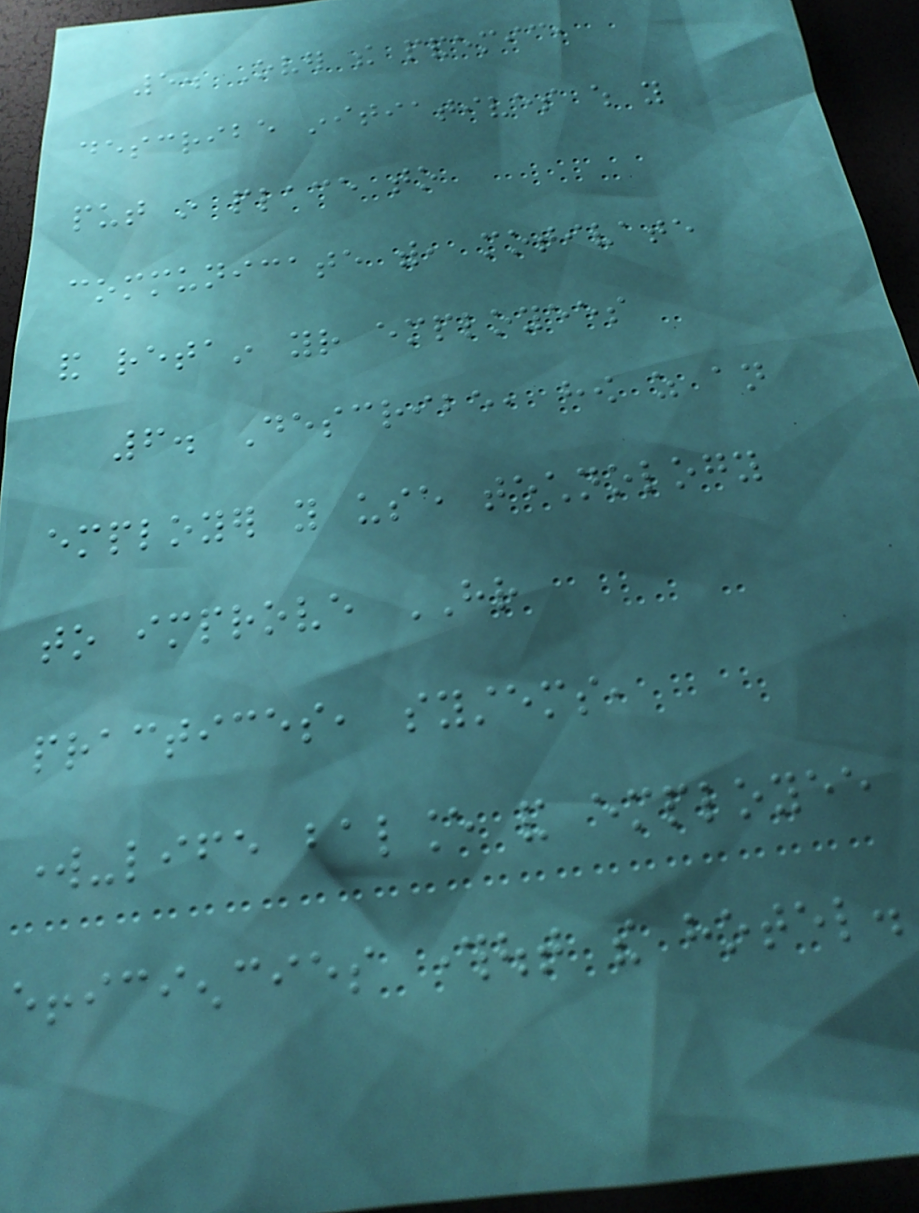5. Over the pandemic,
describe initiatives which you
put in place to
communicate with, motivate
and retain your employees
6. Describe, how as an
employer you use technology
to improve HR
practices, systems,
work-life balance and employee
efficiencies throughout the hotel.
